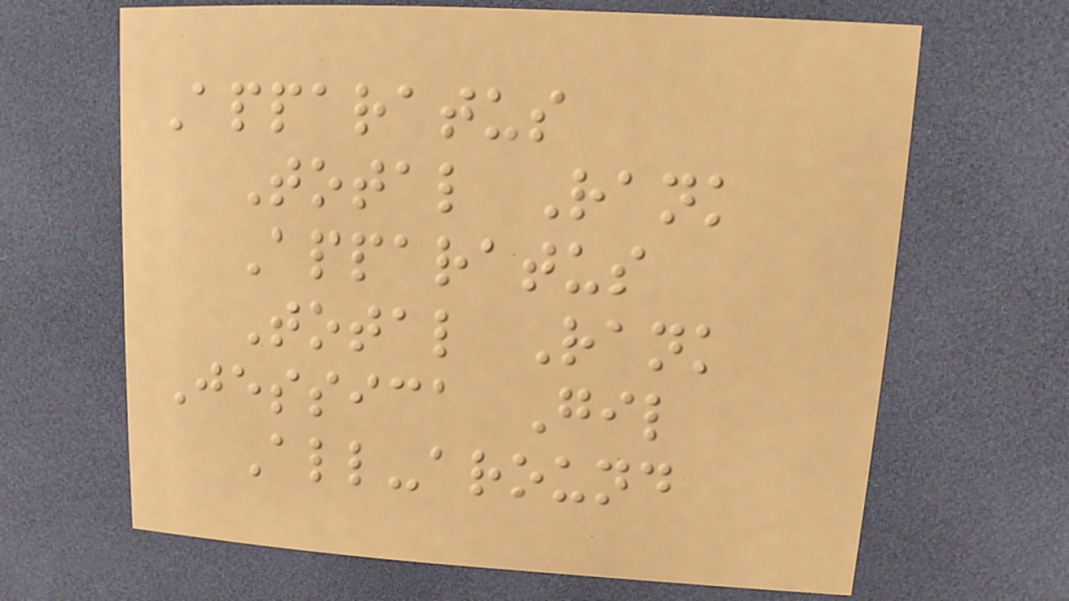Apparatus
Total Rank
Apparatus
Total Rank
Jessica Gil
All-around
